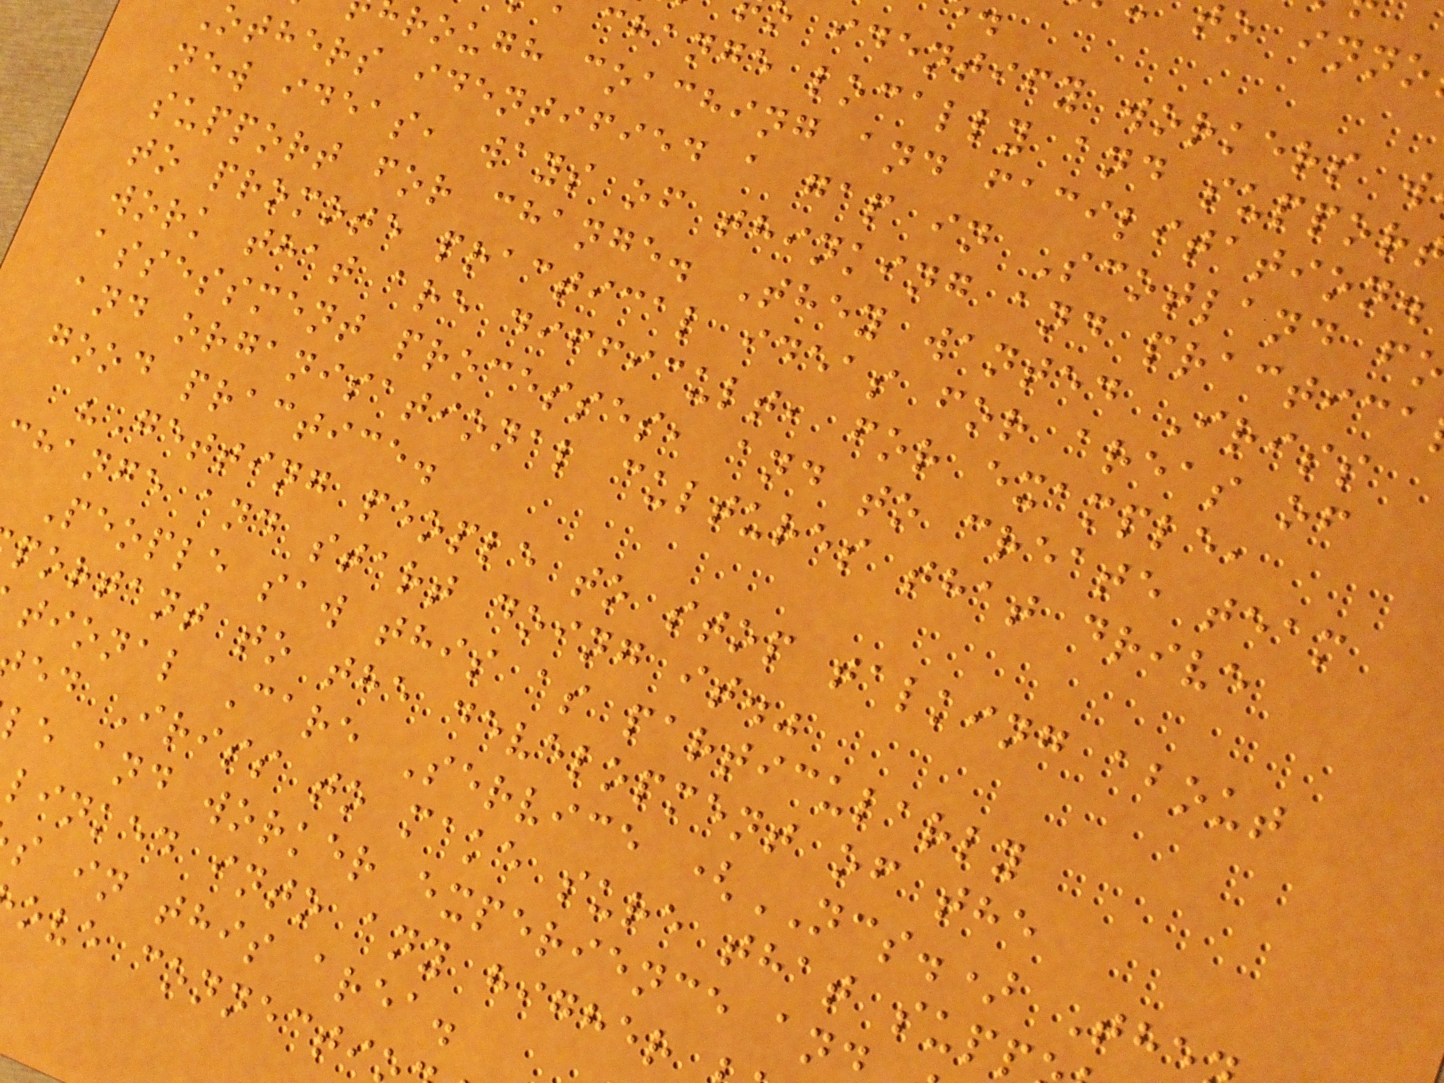identify workers w
change locally and suppor
rough coaching and facilitation.
others identified a gap in Scotland f
new ideas, ways of thinking and practica
support for change. They wanted Iriss
to promote practical ideas for areas of
work that are difficult, for example,
assessment processes, and to create team
and organisational cultures that drive
good practice.
"Getting people to stop talking about
change and start doing it."
People saw this as particularly
portant to the development of the
tional Care Service (NCS.) The
ed Iriss to make sure that supp
le and worker experience an
linked into any higher
s in this area.
ove connecti
